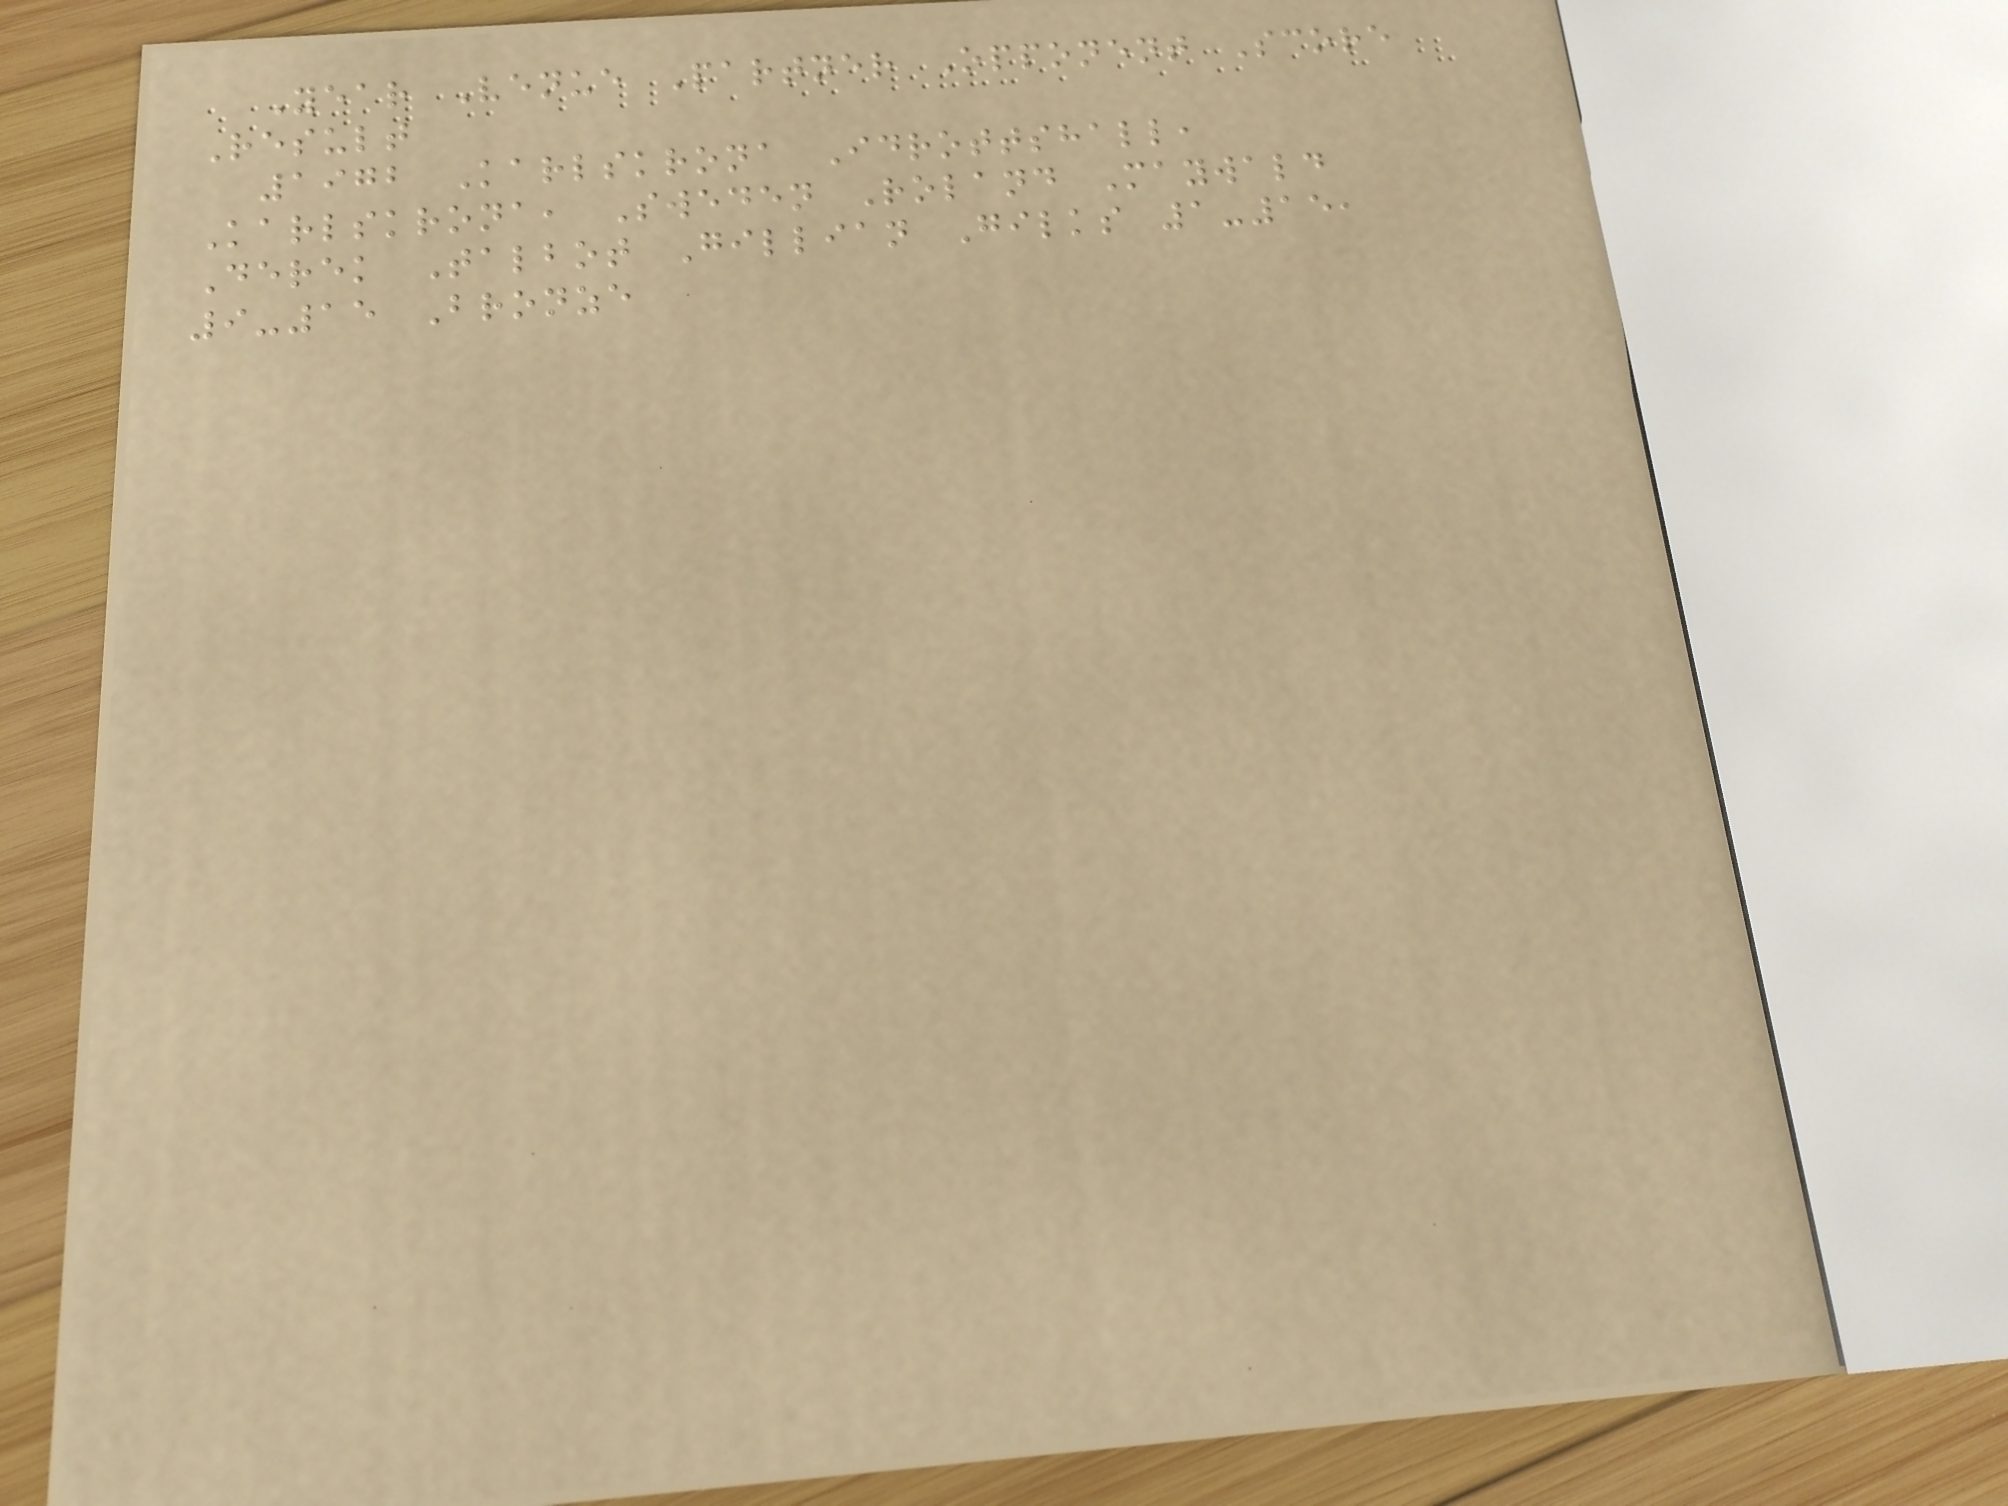Year Venue Partner Opponent Score
Result
1972 Karlskrona Idrottshall,
Karlskrona, Sweden Roland Maywald
Derek Talbot Gillian Gilks 1-15,
9-15 Bronze
